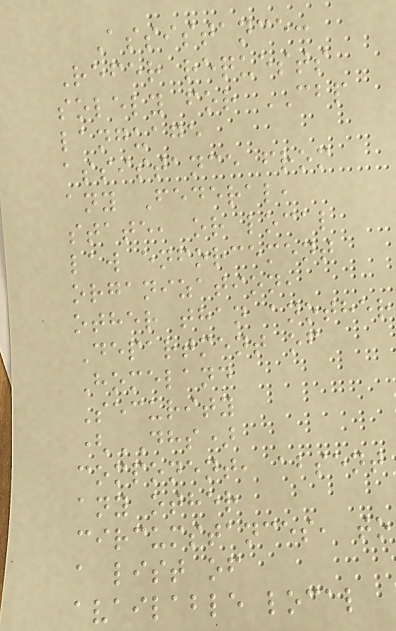Assistance:
Refer requests
solely for CBP
language
assistance from
any Federal,
state, or local
law enforcement
organization,
other than another
Department of
Homeland
Security
(DHS)
component, absent
any other
circumstances, to
a list of
available local
